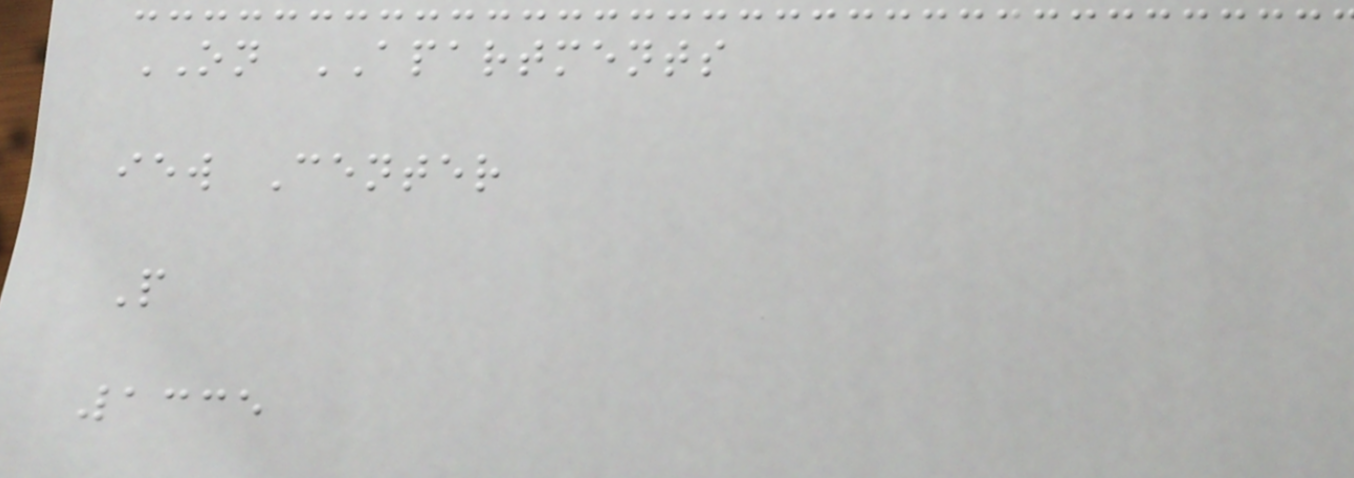ON APARTMENTS
iew Center
P
1335
